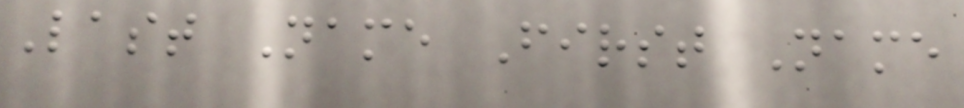Last Name First Name
